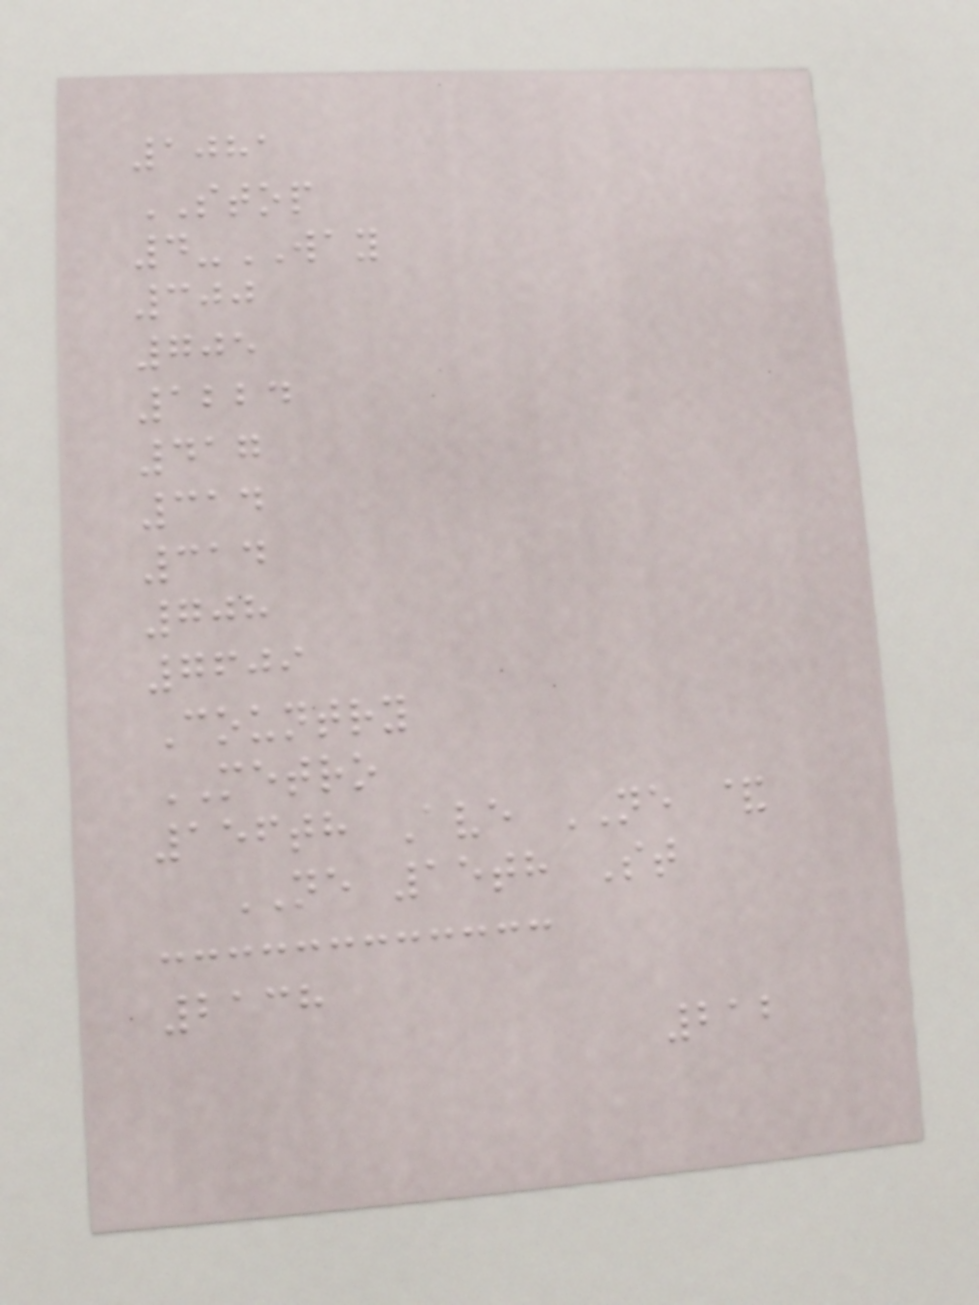1081
STOP
4-WAY
300
705
1224
417
314
314
708
7609
Country
METRO
156th Ave NE &
NE 15th St
2138
212
